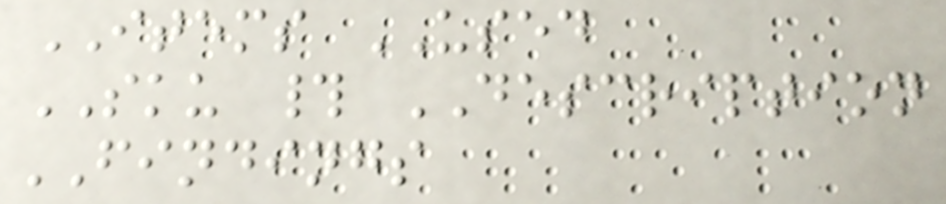ITEMS USED
SKU # DESCRIPTION
FINDINGS
